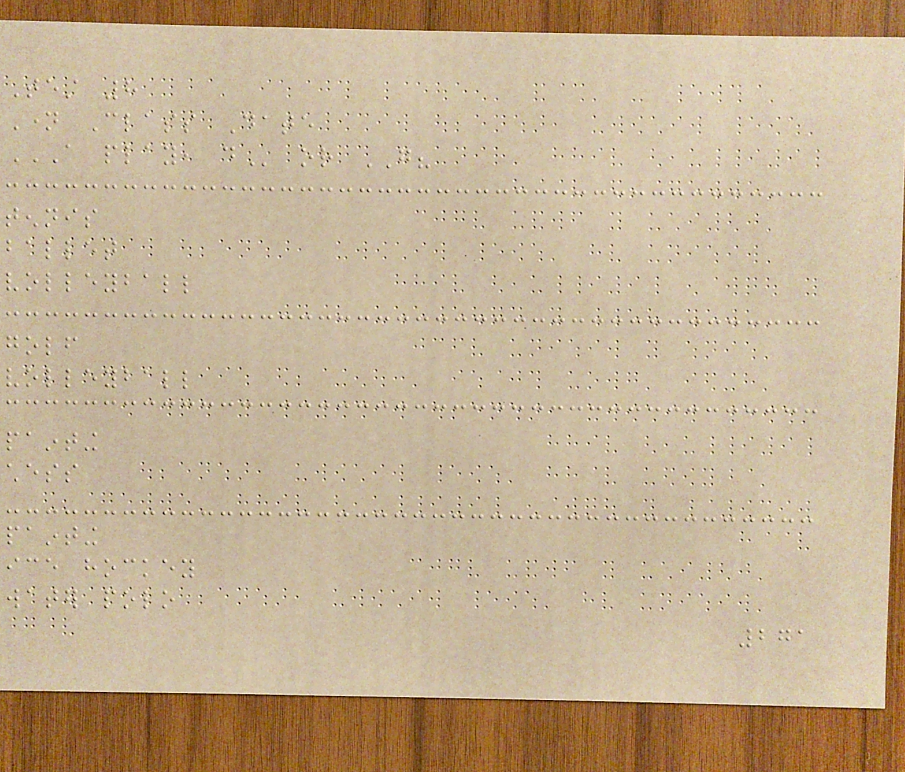Test 8
Name Class Date
A PLAY, DO or GO?
tennis
ballet
volleyball
golf
volleyball
painting
chess
painting
ice hockey
water polo
271
